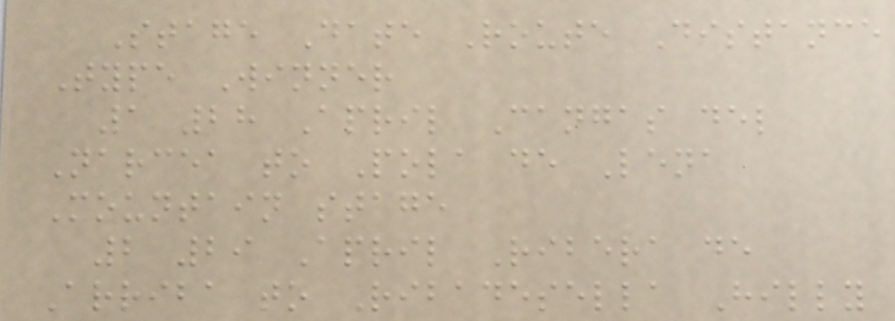Stage Date Route Distance
Type Winner
1 28 April Cangas del
Narcea to Pola de Lena
Mountain stage
2 29 April Ribera de
Arriba to Ribadesella Hilly
